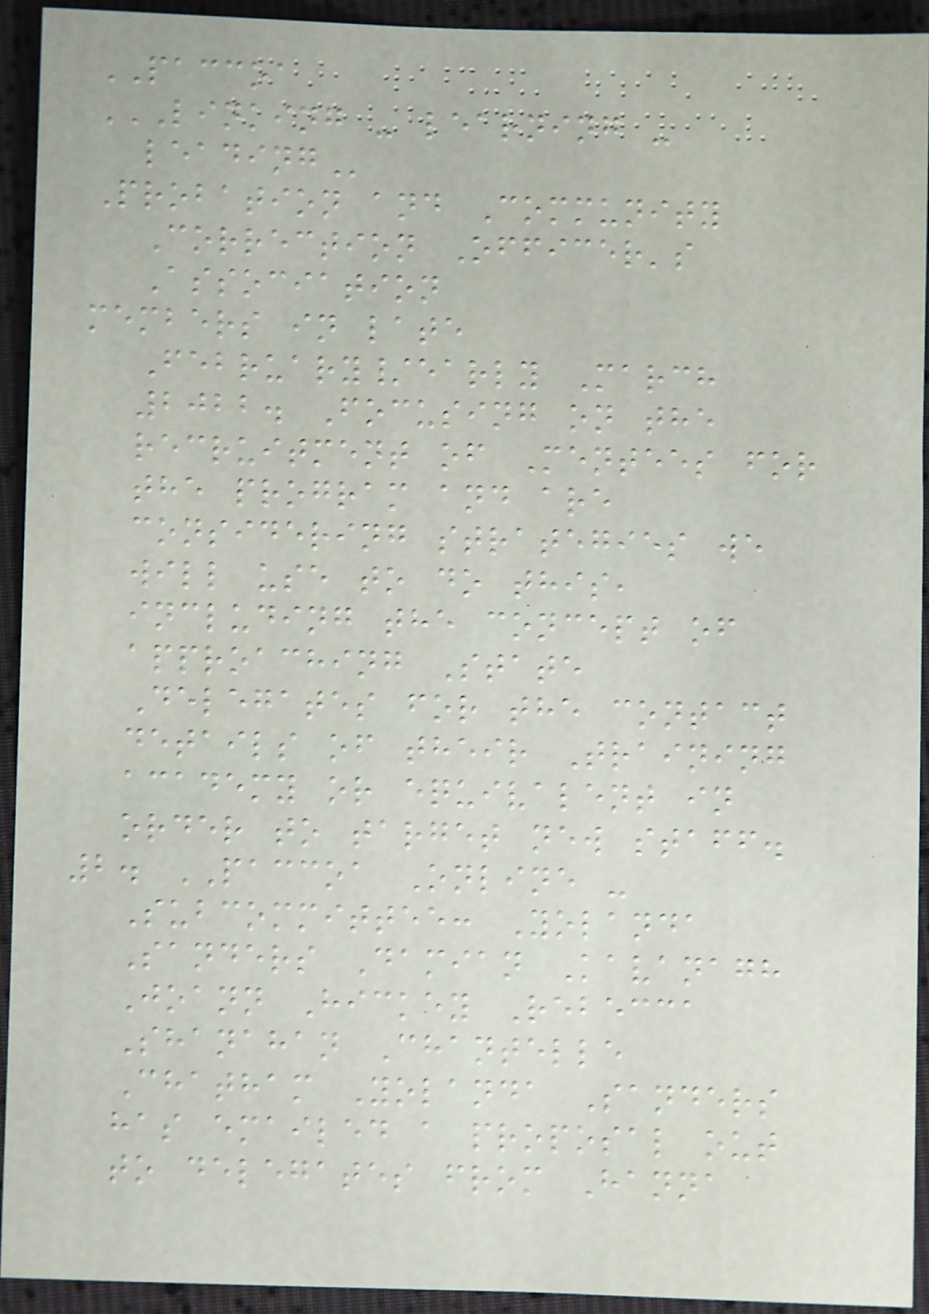PACCOA
LINKING - LEARNING -
LEADING
Probation and Community
Correction Officer's
Association
members in late
February/early March
2022. Focusing on the
recruitment of Mentees for
the program and are
considering strategies we
will use to do this,
including the concept of
approaching State
Delegates for the contact
details of their Training
academy or equivalent in
order to target new staff.
2. PACCOA Online -
Subcommittee: Yolanda
Sanders Damian Kavanagh
Joann Hickey Rebecca
Shanahan Chantelle
Chatham Yolanda Sanders
has emailed a proposal out
to delegates from Hanna
